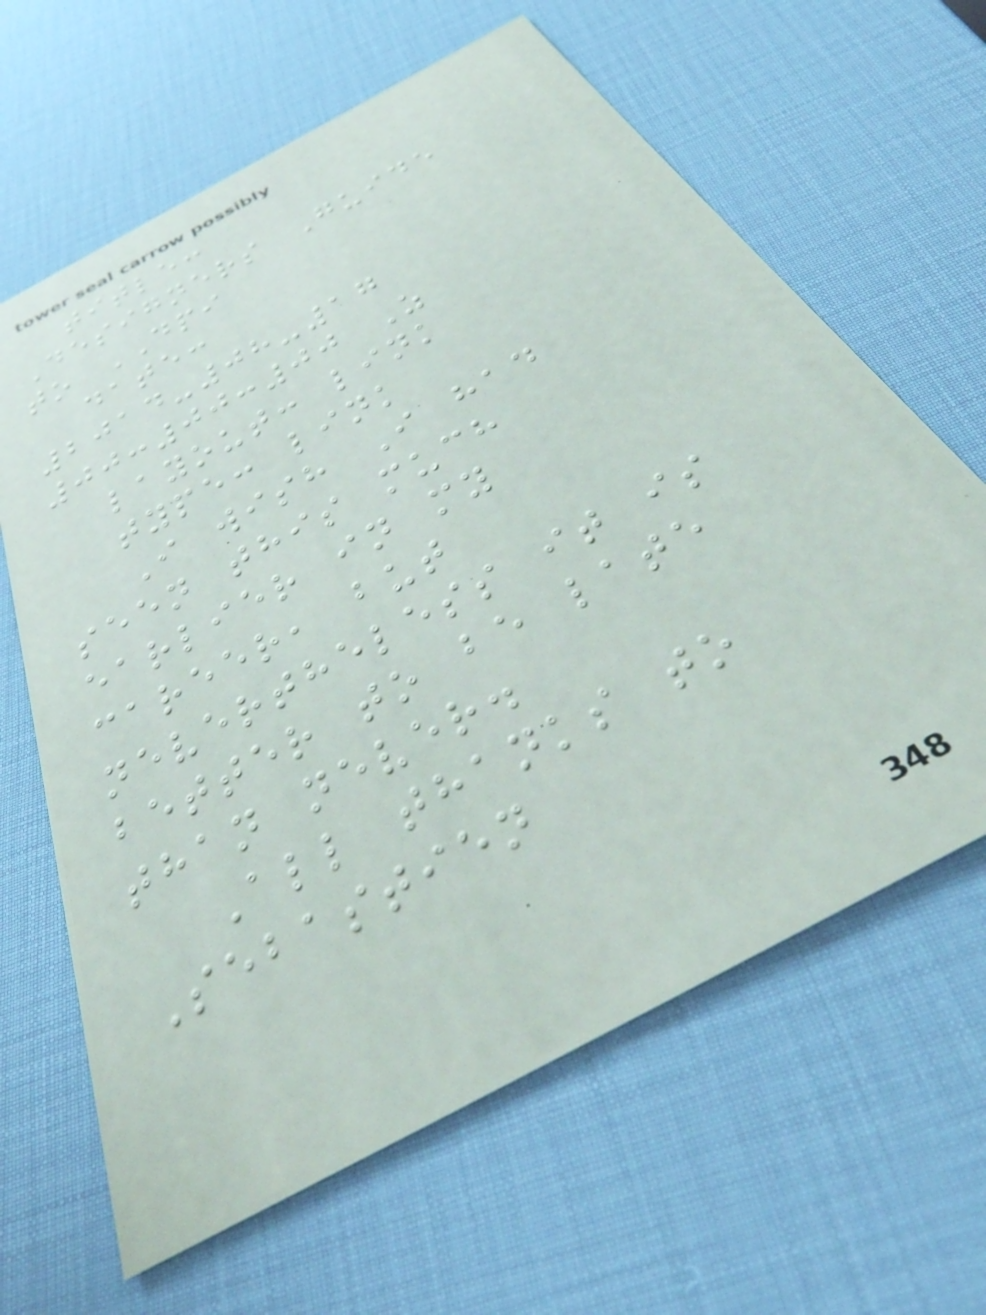title:
Designers Guide
to DPI
date:
2014-08-17
00:00:00 Z
layout: link
type: link
I wish I had
seen this much
earlier in my
career, but
nevertheless it is
better to be late
than never.
All thanks to
Sebastien
